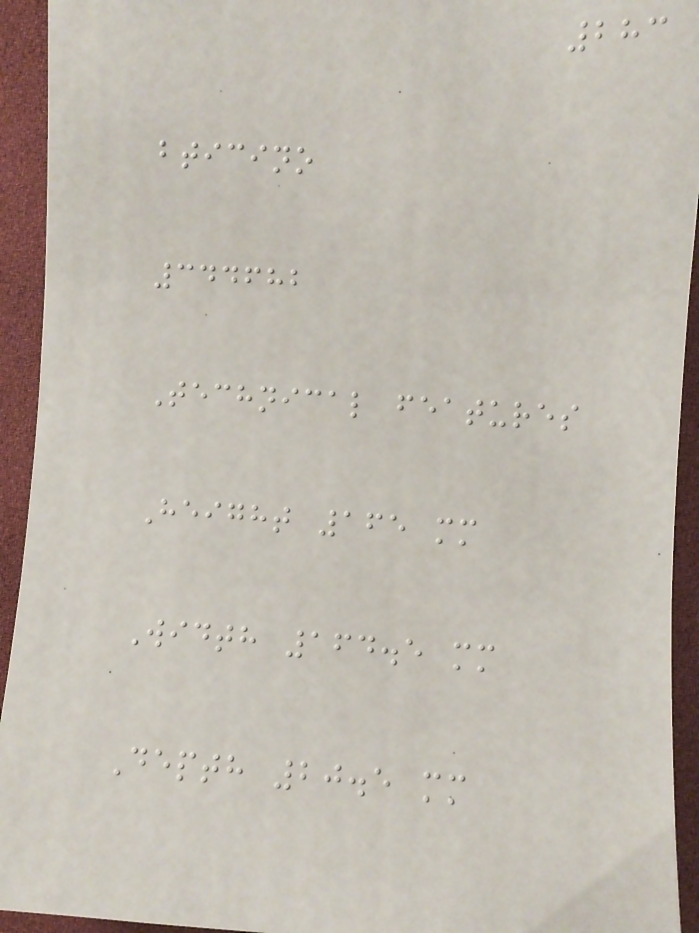283
bticino
344682
Technical features
Height 165 mm
Width 164.5 mm
Depth 20.5 mm
